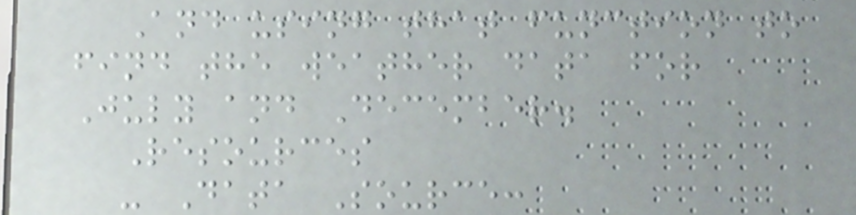And using that function to
find the weather data for
July and December.
Resources
- Data Source:
